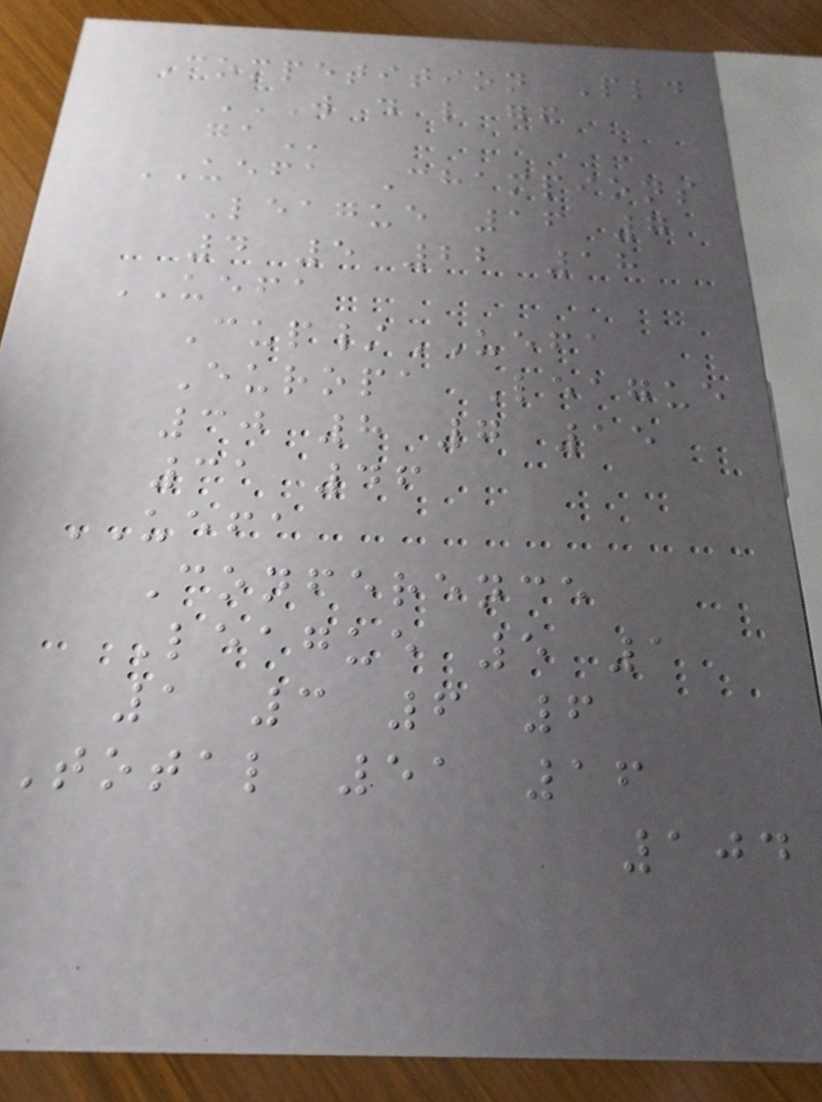Competition Pld
W D L GF
GA
UEFA Champions
League 16 7
4 5 22 18
UEFA
Cup/UEFA
Europa League
30 8 7 15
31 46
UEFA
Conference
League 5 1
1 3 6 6
Total 51 16
104
